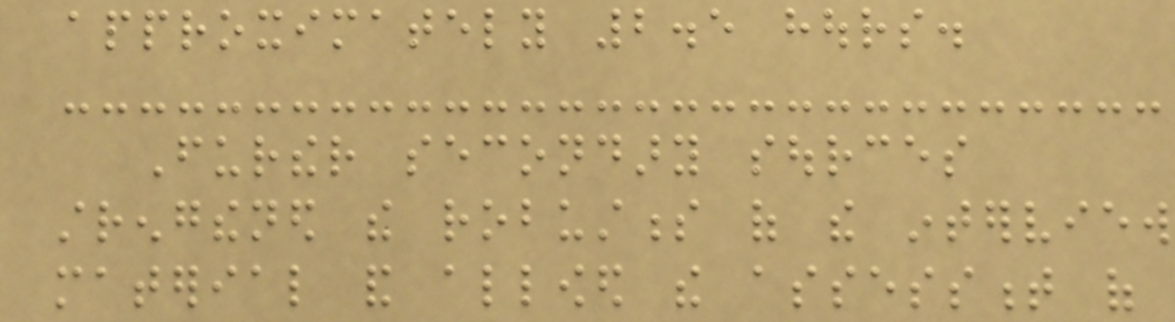approximately 2.5 hours.
Further secondary sources
strengthened the robustness of the interview
material and allowed the assessment of
